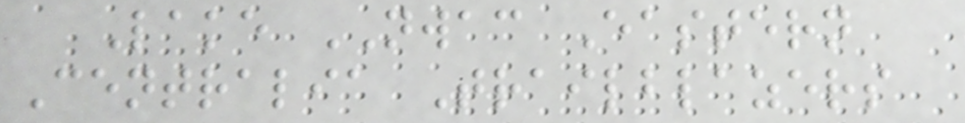Lake NWAC Eastern
Centralia Trailblazers
